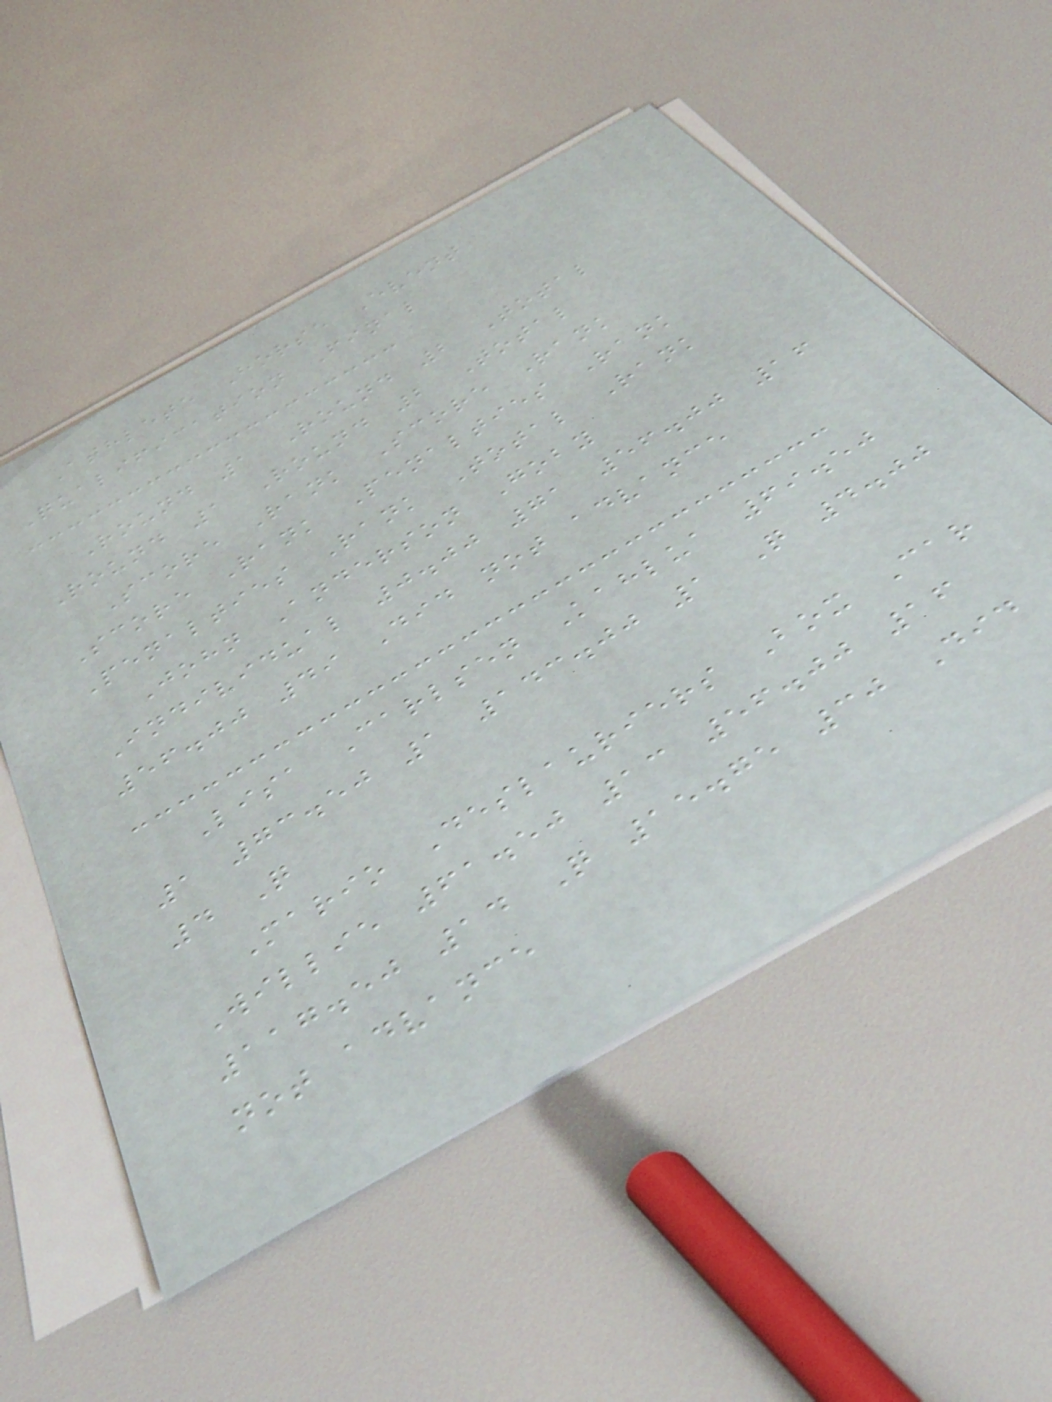Athlete Horse Event
Qualification Final
Round 1 Round 2 Total
Round 1 Round 2 Total
Score Rank Score Rank
Score Rank Penalties Rank
Penalties Rank Total Rank
John Anderson Goby
Individual 0.00 71 56.00 16
56.00 49 Did not advance
Lisa Carlsen Kahlua 69.50
1 73.50 1 143.00 1 Q 4.00
4 Q
Mario Deslauriers Box Car
Willie 61.50 13 56.00 16
117.50 14 Q 15.75 30 Did
not advance
